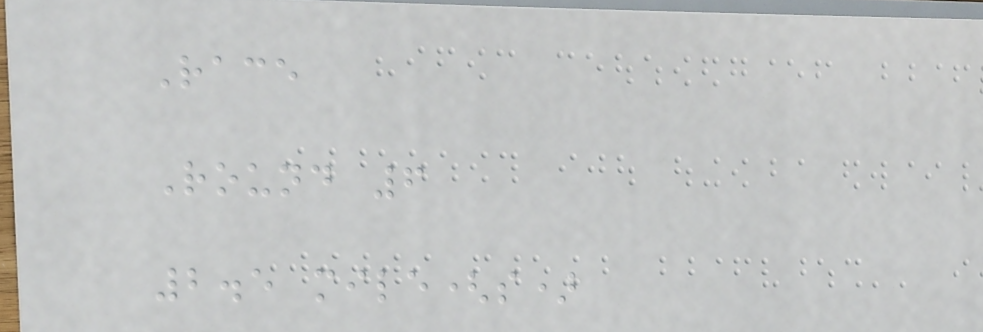Race
Round 6
2.5 mile(s)
